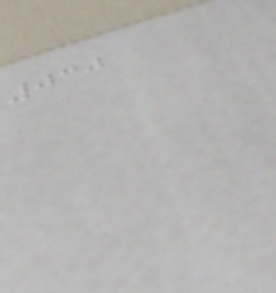030
